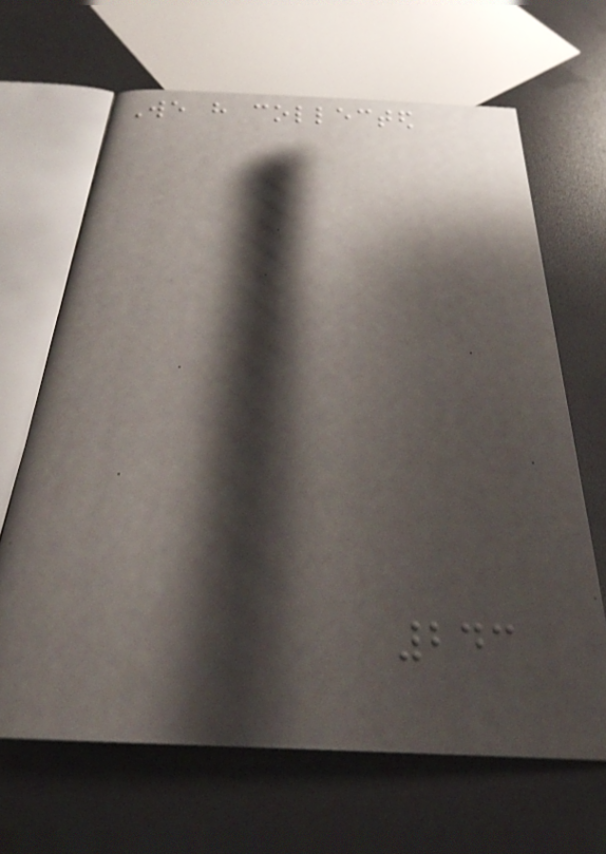We have collected
243
